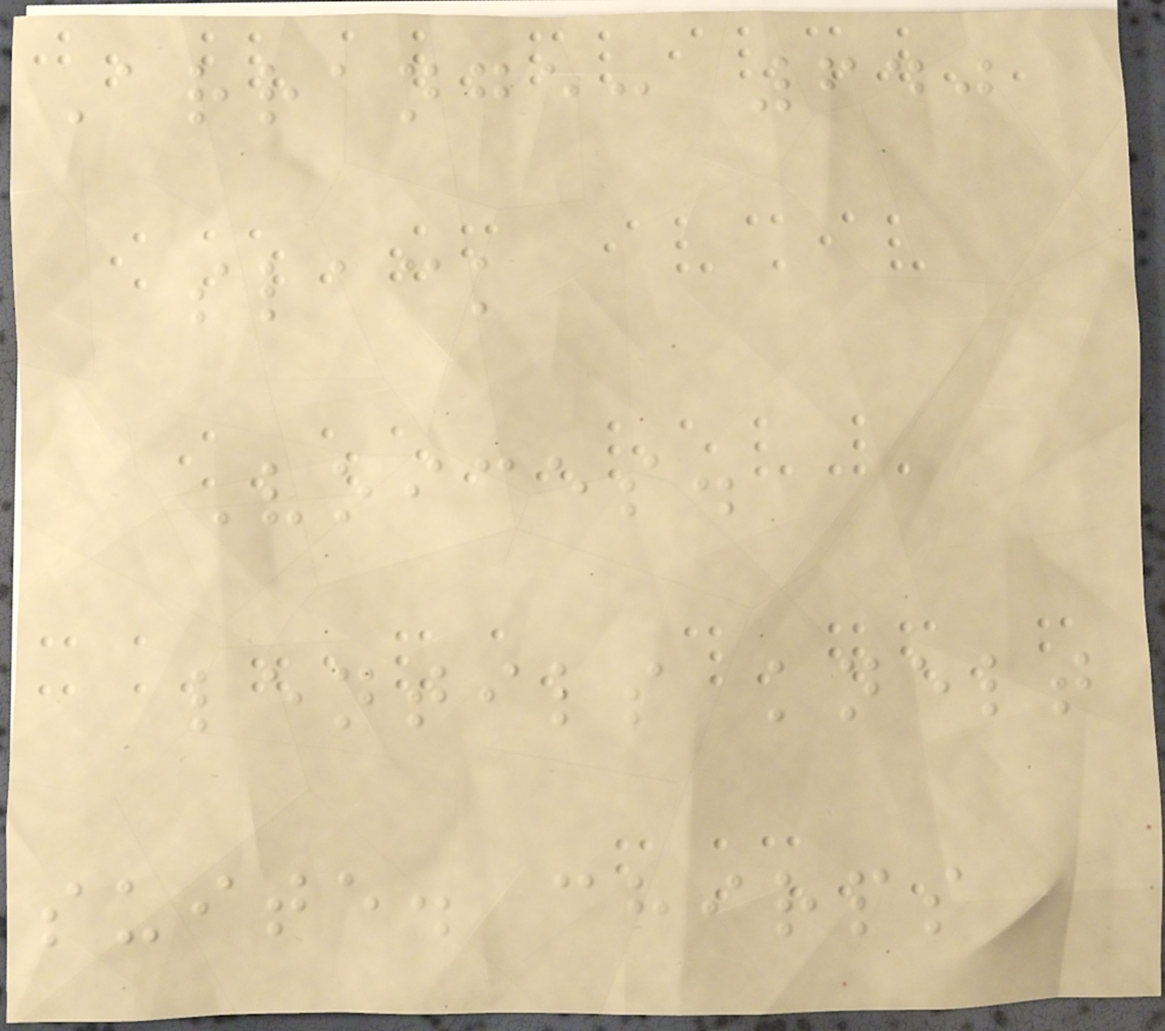Arrange: 640
slack
Voices.
lentils knelt
suite. chirps
